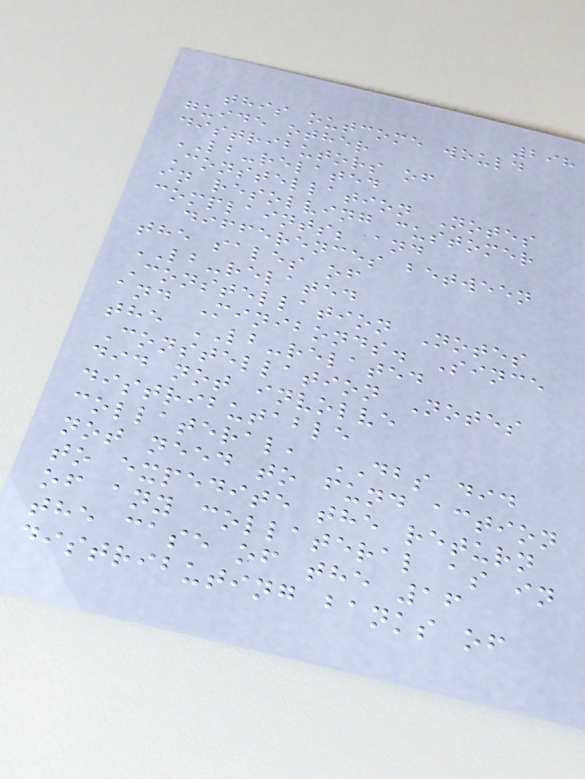298
this outcome would
guide other
distributors of
LB-related
Constellation Notes
in resolving customer
complaints; and
differences between
the sales of
LB-related
Constellation Notes
and Minibonds. Since
the LB-related
Constellation Notes
did not involve
distributable
collateral, DBS did
not need to fund action
to expedite the return
of any collateral as in
the case of the 16
distributing banks of
